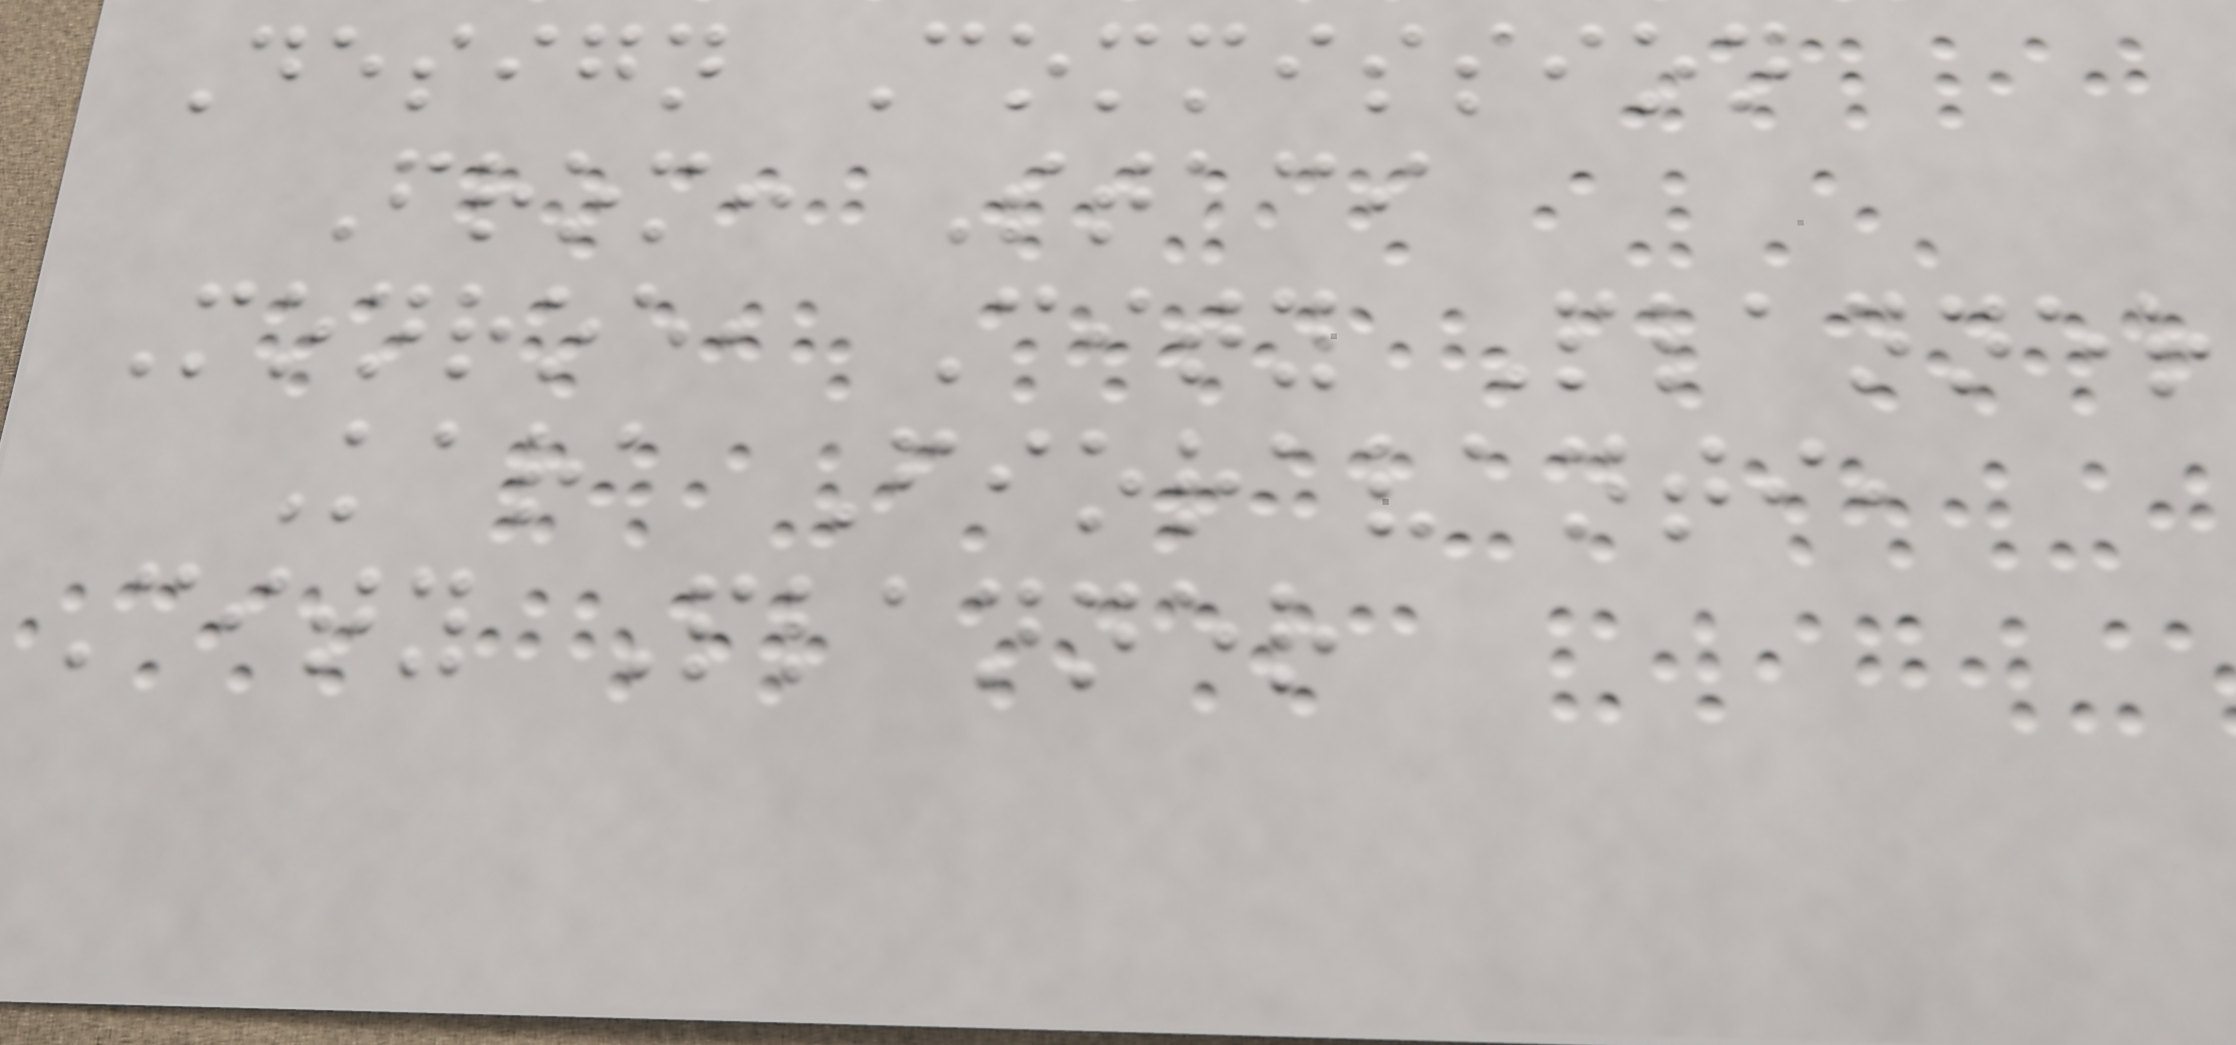Design Commission
From: Staci
Monroe, City Planner
Kara Fioravanti,
City Planner
